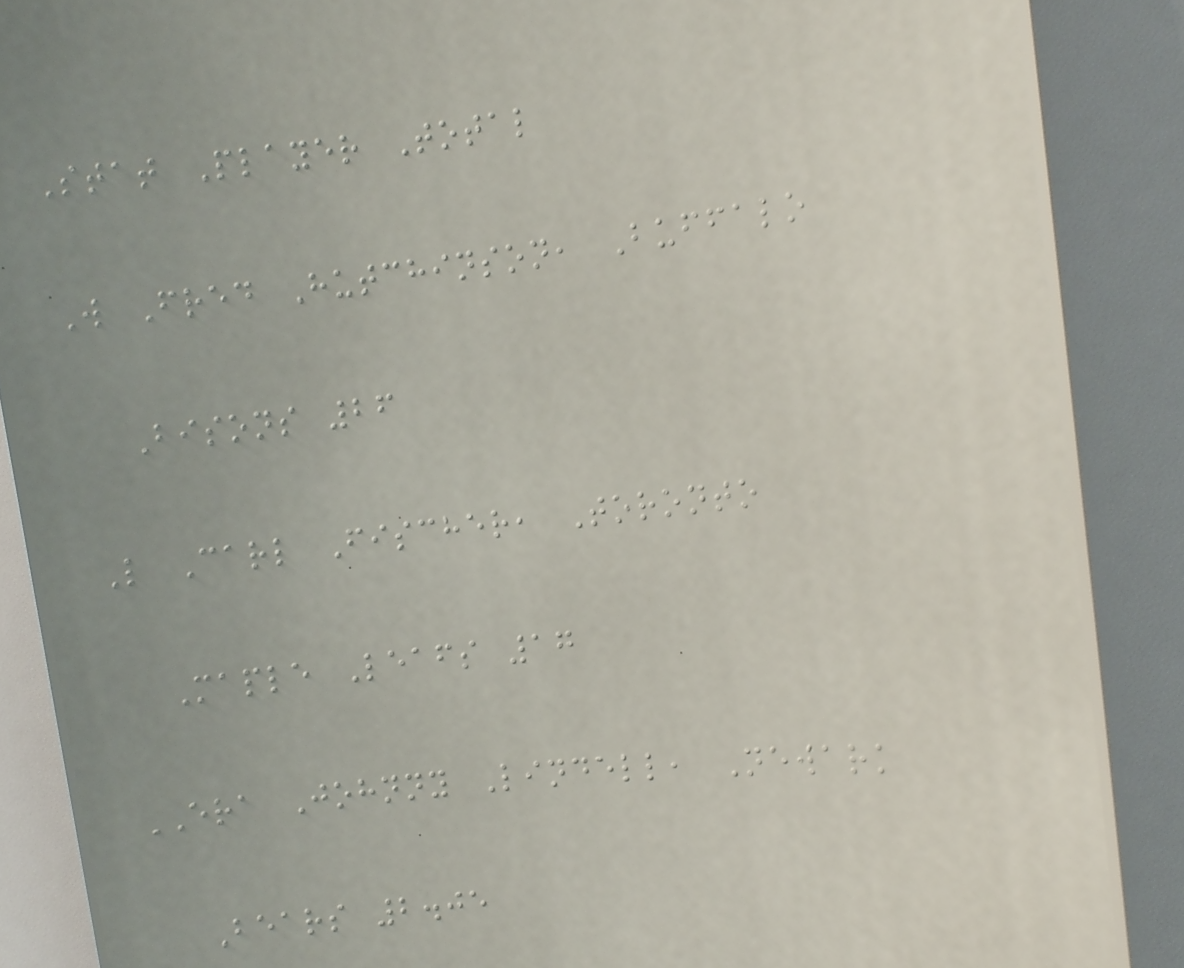Stat Player Total
W Fred Hutchinson, Buffalo
Bisons 26
L Carl Fischer, Toronto
Maple Leafs 17
ERA Johnny Lindell, Newark
Bears 2.05
